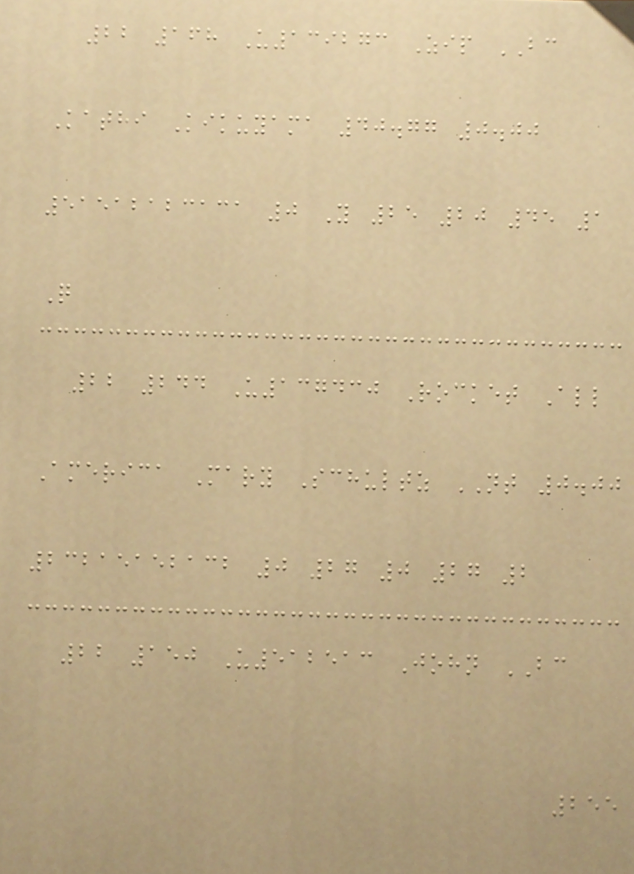22 168 U139273 Zip BC
Kathi Kikuyama 40.77 0.00
51512123131 0 Y 25 20 45 1
Q
22 244 U137430 Rocket All
America Mary Schultz NT 0.00
23215152132 0 27 0 27 2
22 150 U512513 John BC
255
